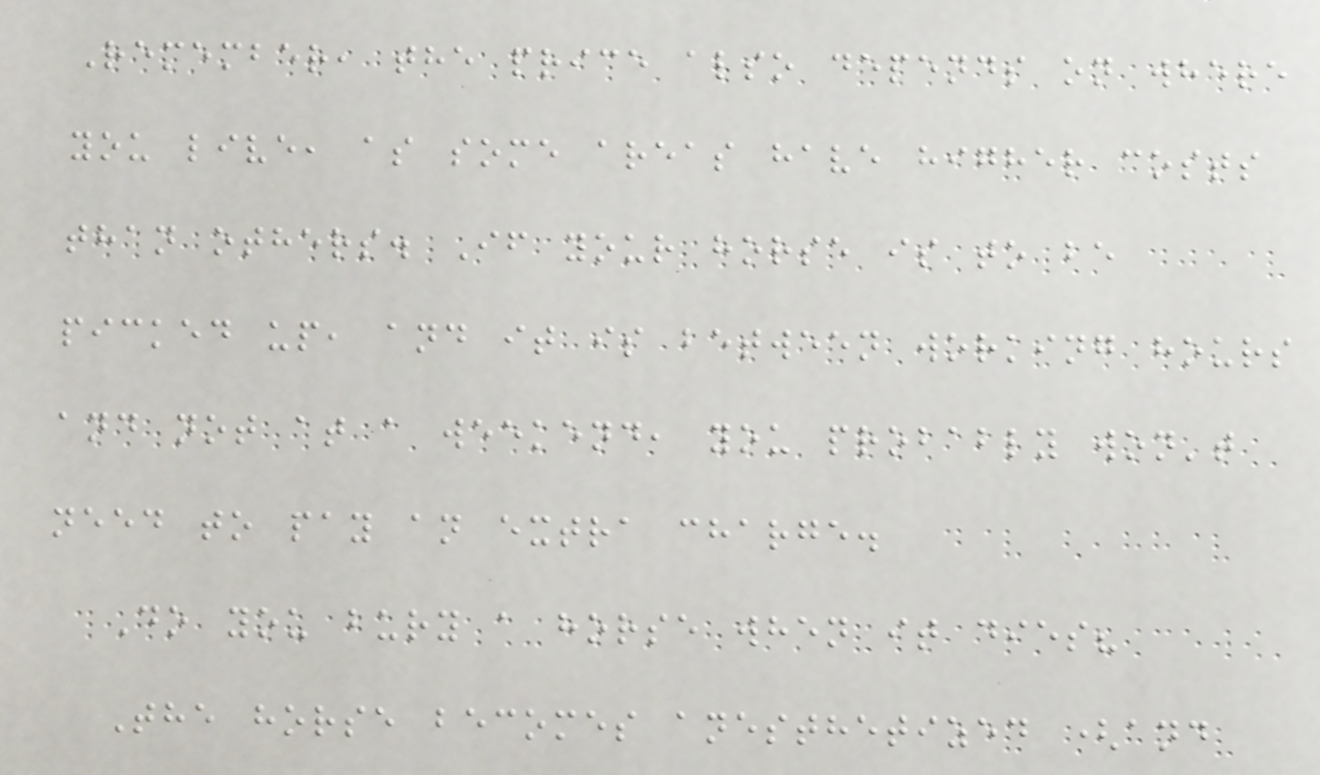Remember, the price also depends on where
you live, as some areas have higher costs
than others. If your horse is to be
picked up, and it is between working hours
and not at a weekend, you probably won't
need to pay an extra charge.
Do you bury a horse when it dies?
The horse becomes anesthetized (and
